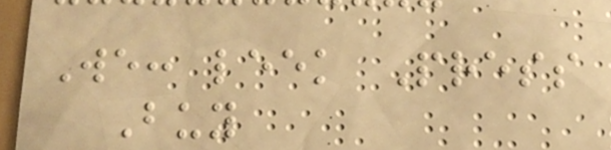We: leek Press
Buy
